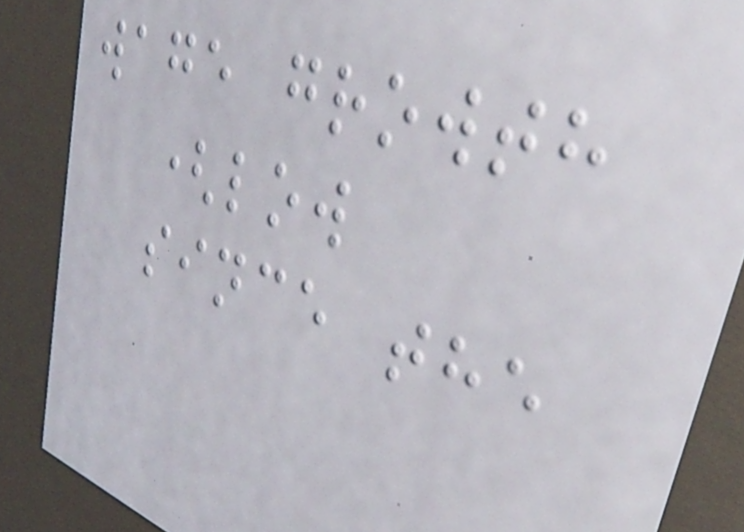wage growth
(low
since the
